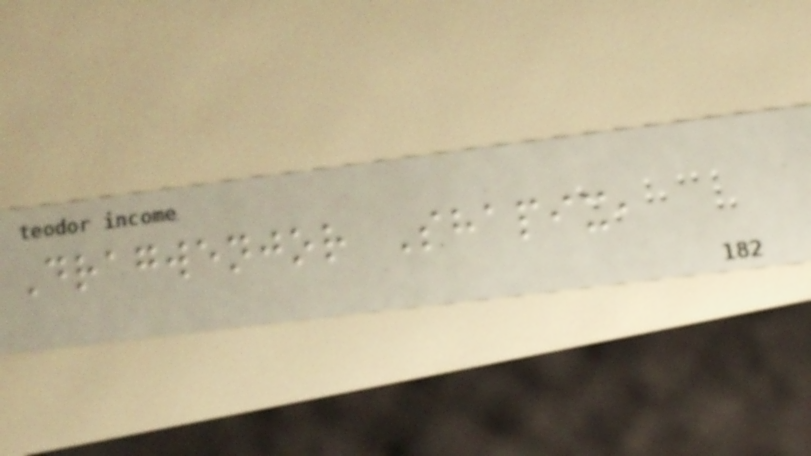Dragwenjor Shapix,
